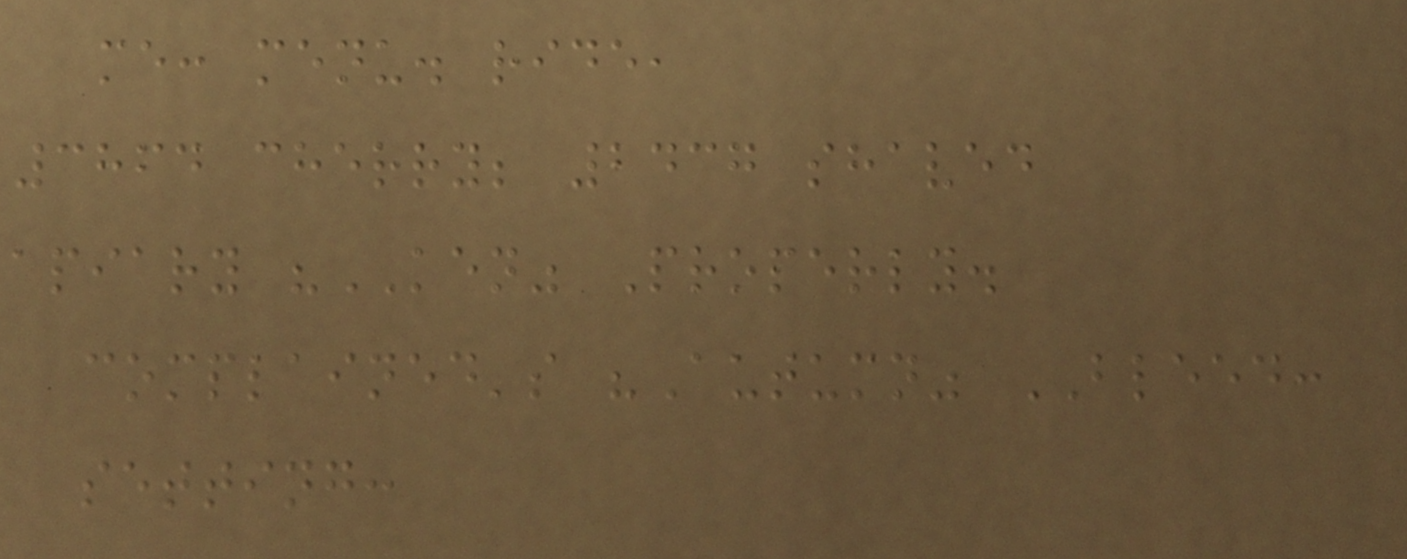me: menu. ride,
3864 cherry; 2437 shaved
apiary "KEN" Properly.
complained's "Autumn" BLEED:
setting:
